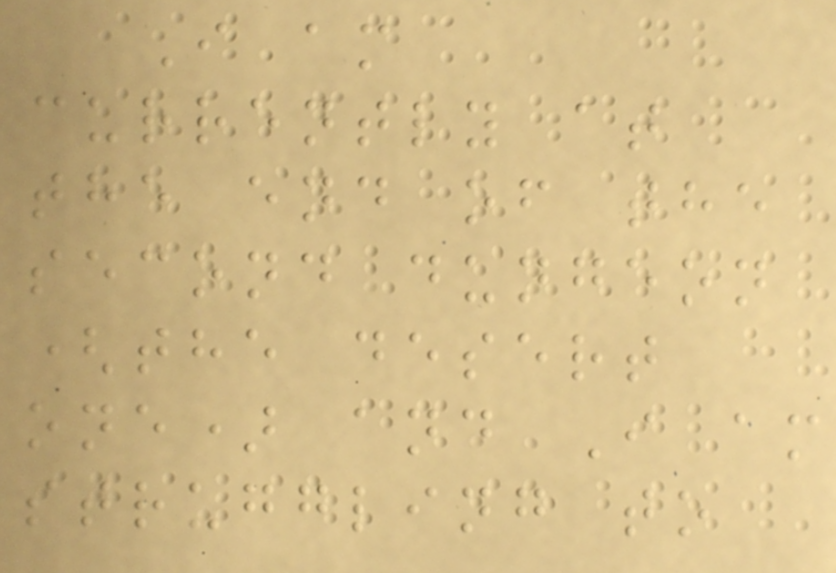I am
currently at
the end of the
second dungeon
(the desert
one) and I am
struggling to
